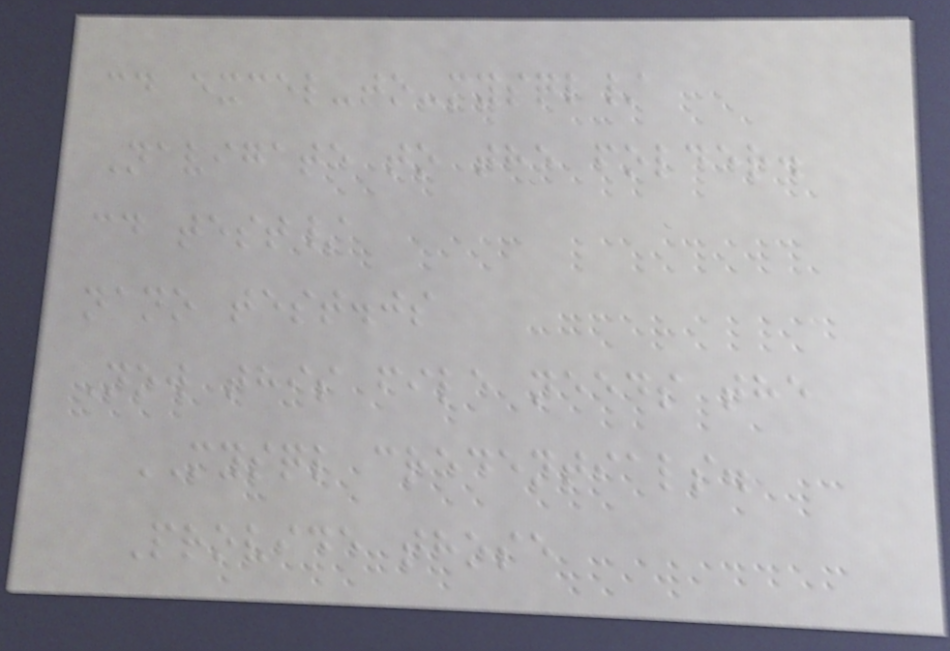cd excel-to-mysql/
Navigate to the folder.
cd test/
nano test.js
Now this file needs the
MYSQL credentials.
Provide those
